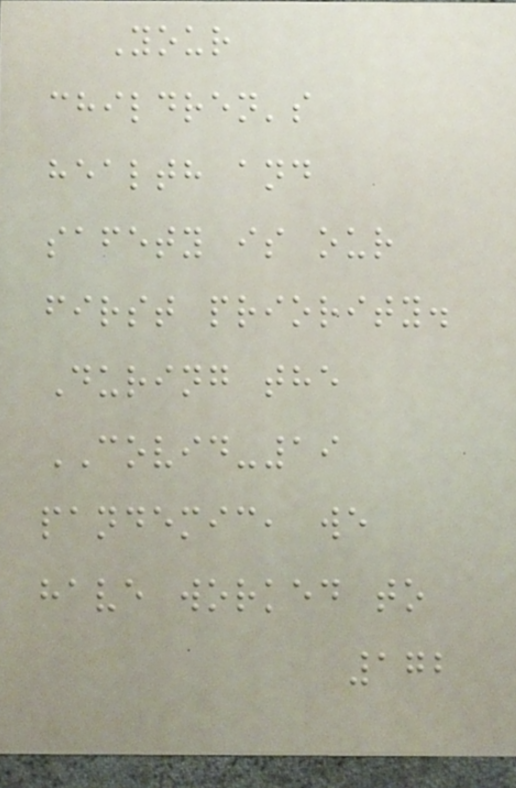Your
children's
health and
safety is our
first priority.
During the
COVID-19
pandemic, we
have worked to
172
